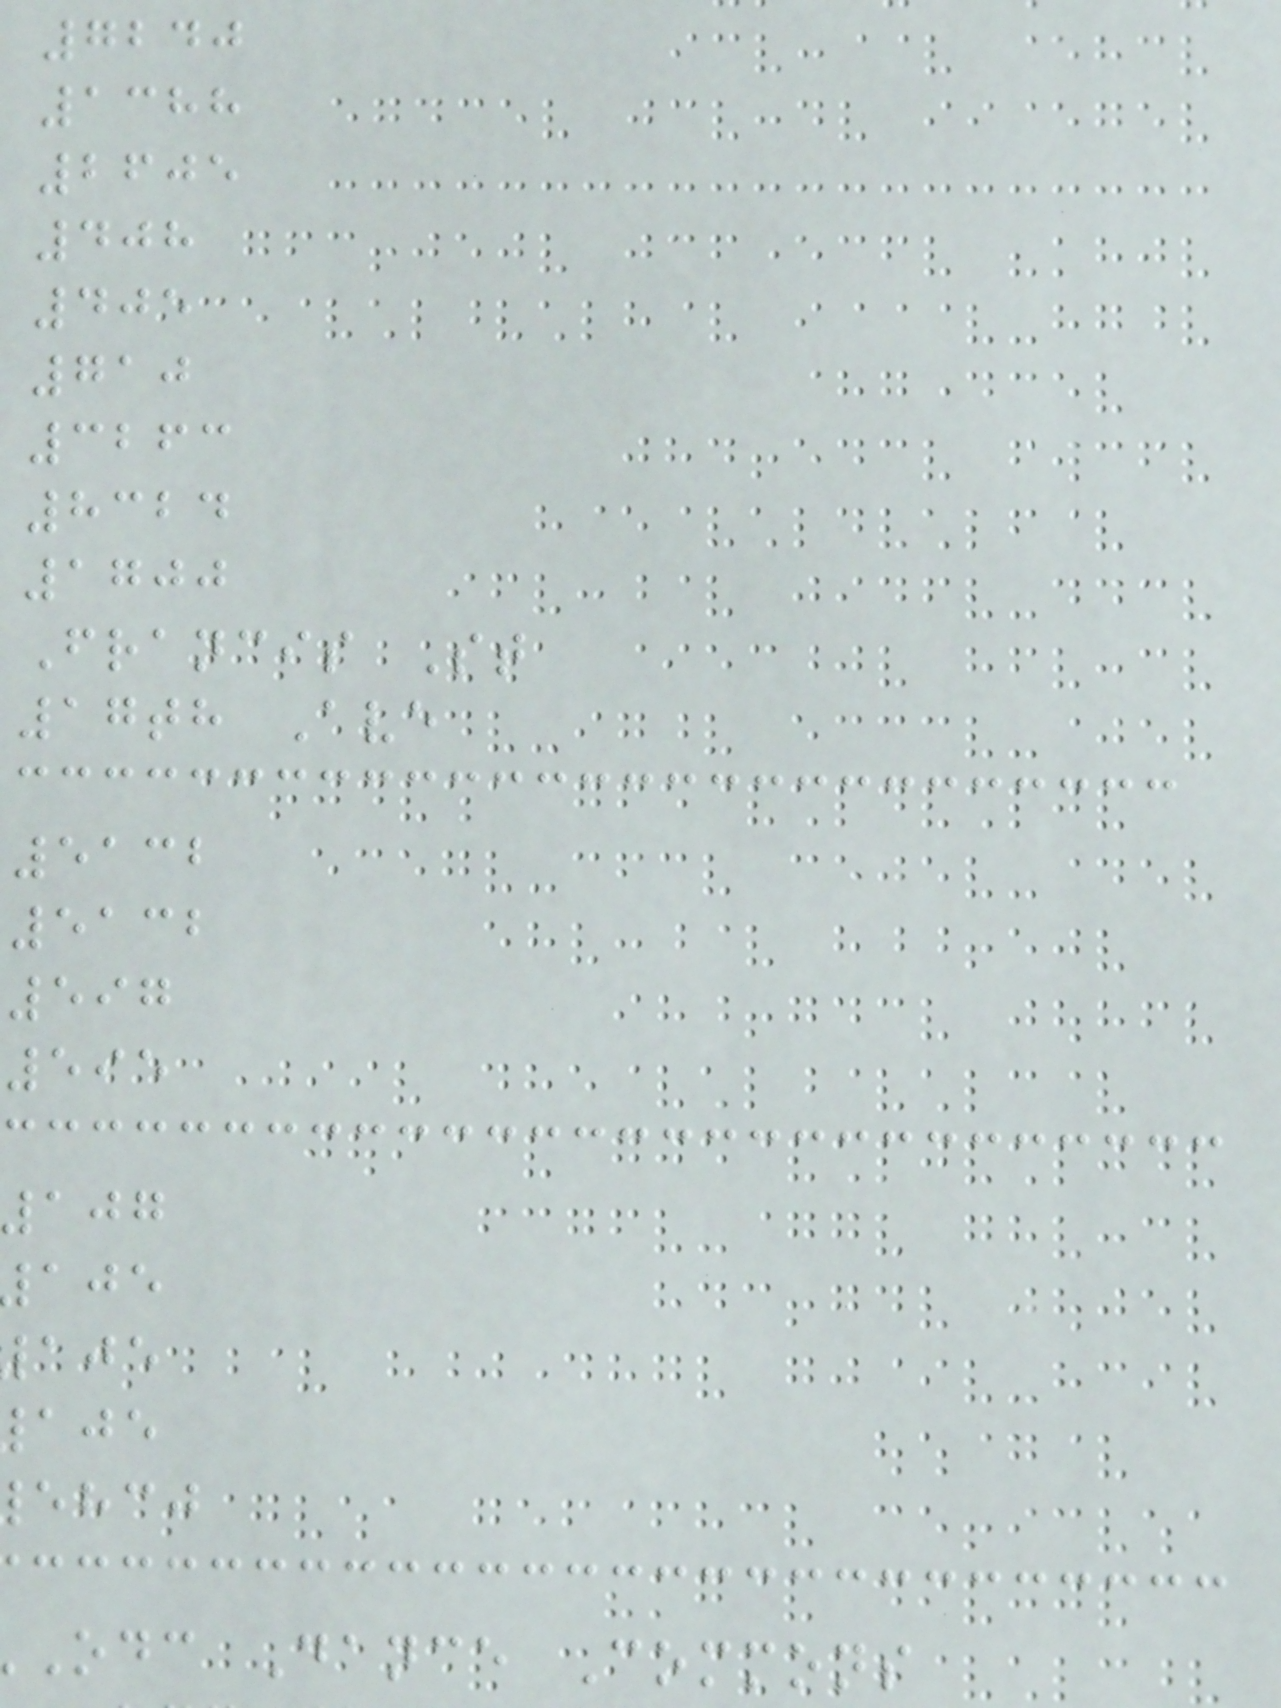7240
1388
2605
408
405
710
3263
8324
1700
Francis St
17th Ave
5132
5132
597
595
107
ehcj
odc Dance Commons
